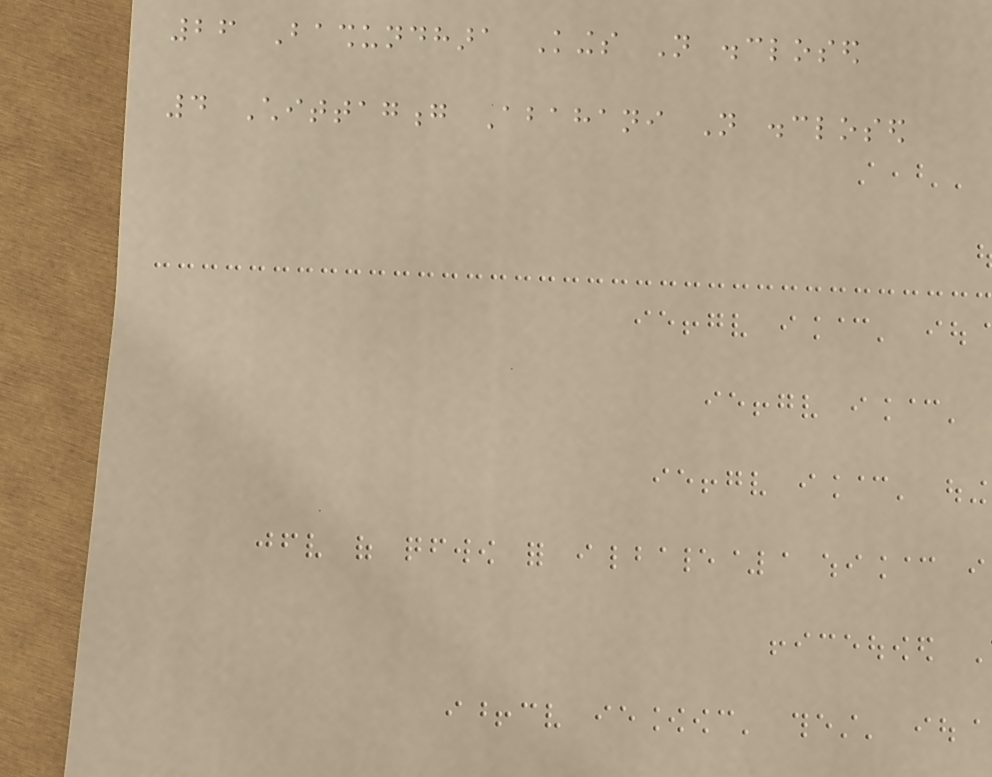26 Bashundhara Kings Not disclosed
4 Chittagong Abahani Not disclosed
